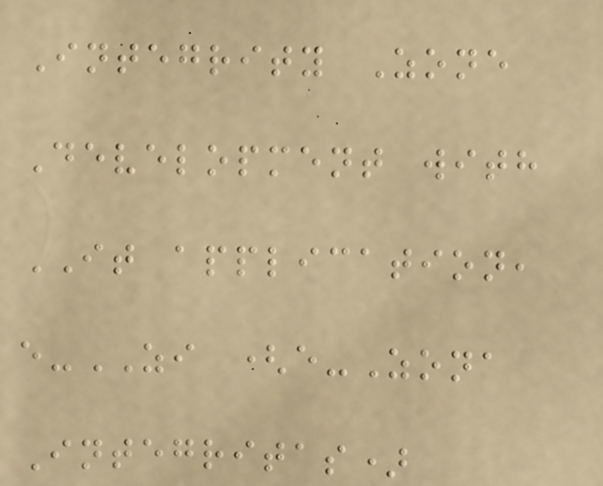Integrity Zone
Development with
IT application,
e-ZI (e-Zona
Integritas)
